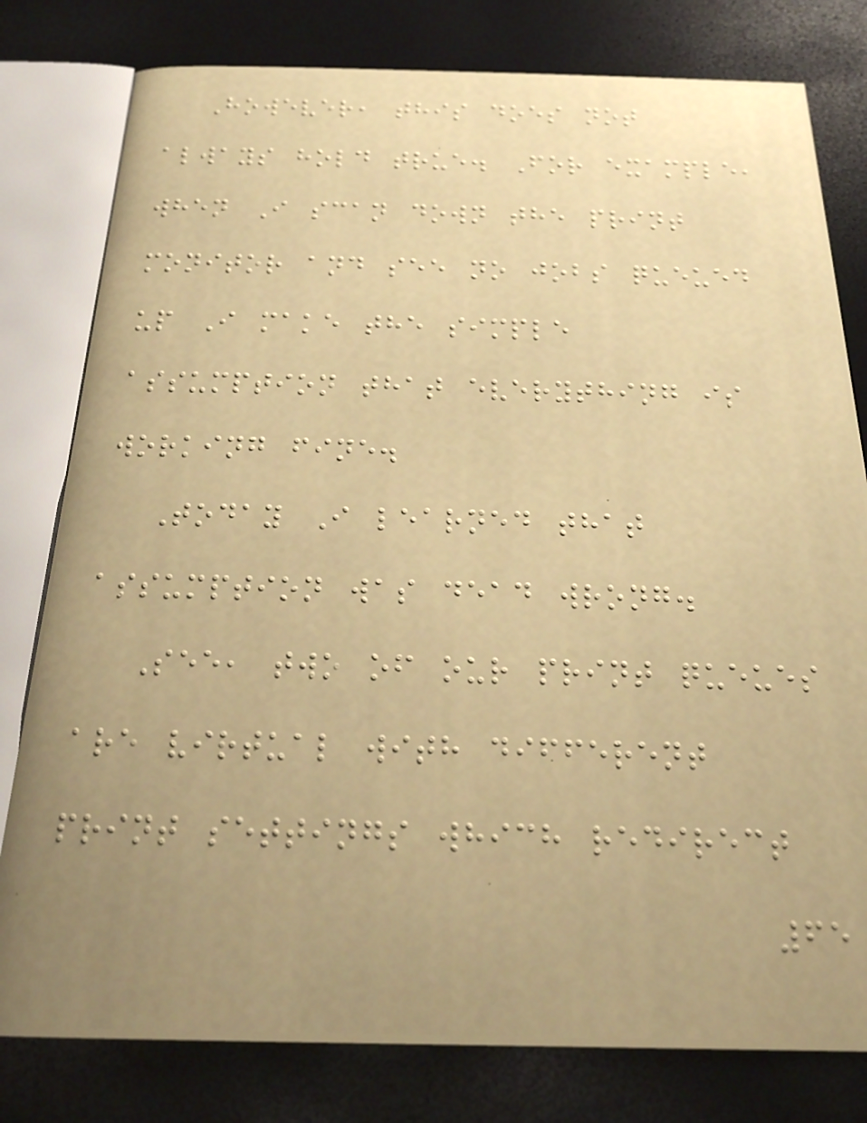However, this does not
always hold true. For example,
when I scan down the print
monitor and see no jobs queued
up I make the simple
assumption that everything is
working fine.
Today I learned that
assumption was dead wrong.
See, two of our print queues
are virtual with different
print settings which redirect
65
